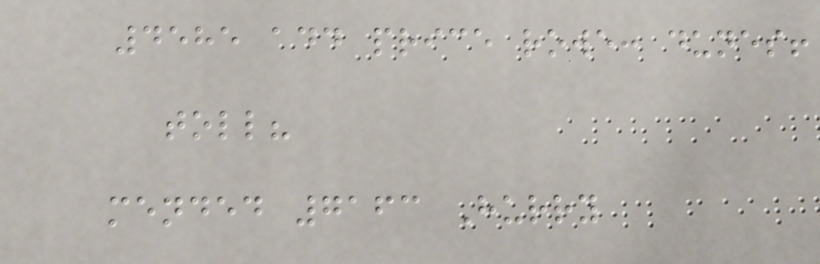4585 add price rowe: dunes!
toll?
mended 7163 Hurry
